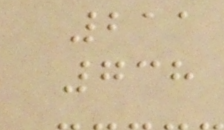211
738
